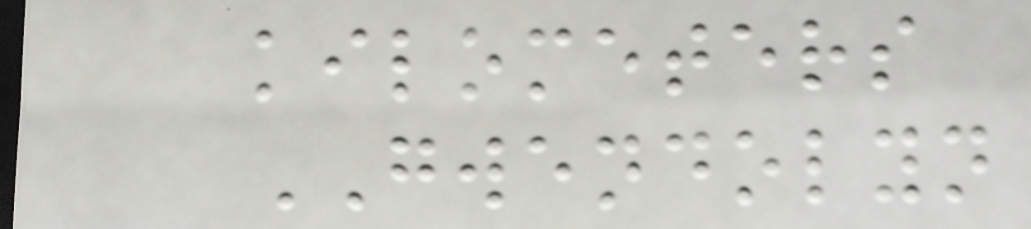kilometers
GWENDOLYN
